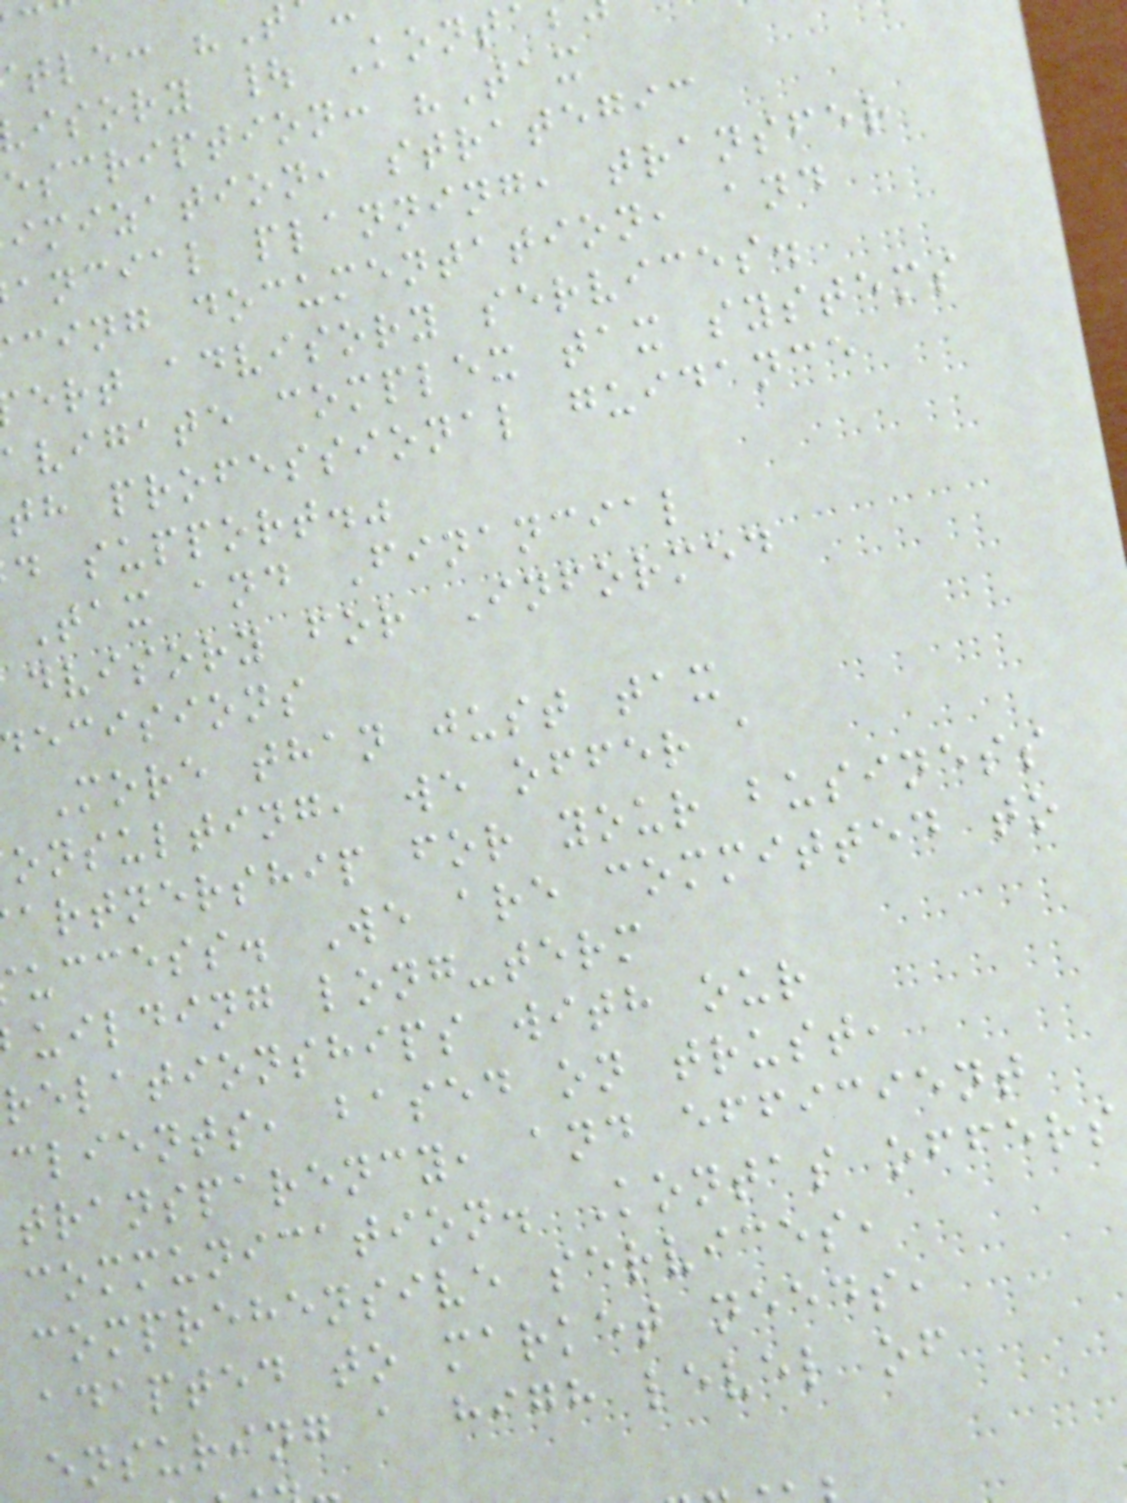tle: "T
isory | Kont
escription: "Tax
imization, strategic
ancial planning, transfer
cing documentation, and
ert advisory services.
avigate complex tax systems
th professional guidance
d support."
Tax and Financial
dvisory for Informed
ecisions
More than just tax
onsulting, we offer a
artnership for your business
uccess. We are committed to
uilding long-term
relationships with our
clients, based on trust,
transparency, and efficient
communication. Kontas offers
comprehensive services,
adapted to market needs,
ensuring a high level of
